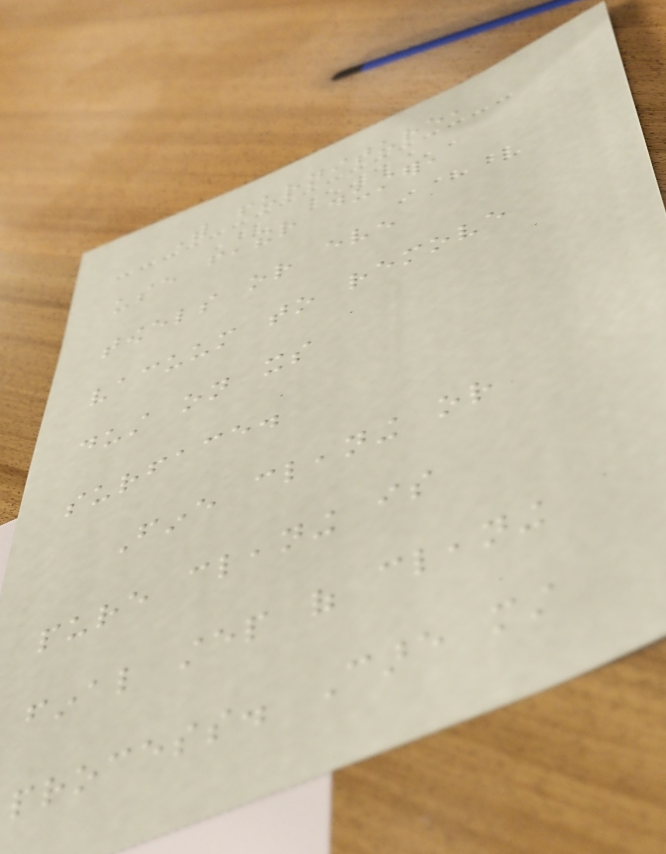With furniture,
use feather duster,
towels or even
vacuum to remove
dust on its
surface.
Fine cleaning or
pure cleaning is
final step of cleaning
process. Care must
